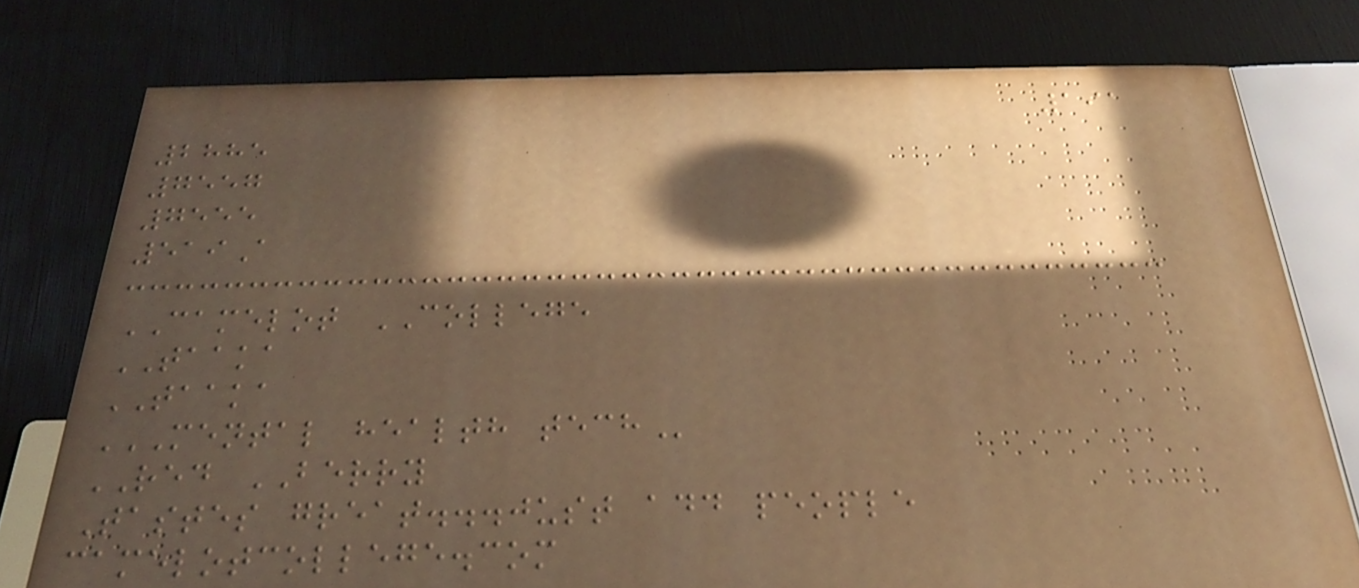191
2885
7557
7555
519A
CAMELOT COLLEGE
TAAKA
TAAKA
MENTAL HEALTH TECH
RED BERRY
Tastes great...just add people
camelotcollege.com
